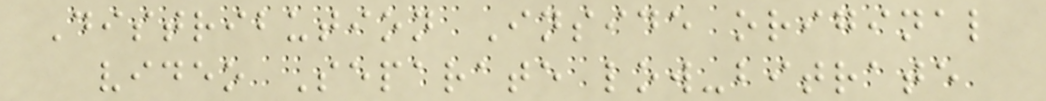Distribution Inside original
video Separate low-bitrate
